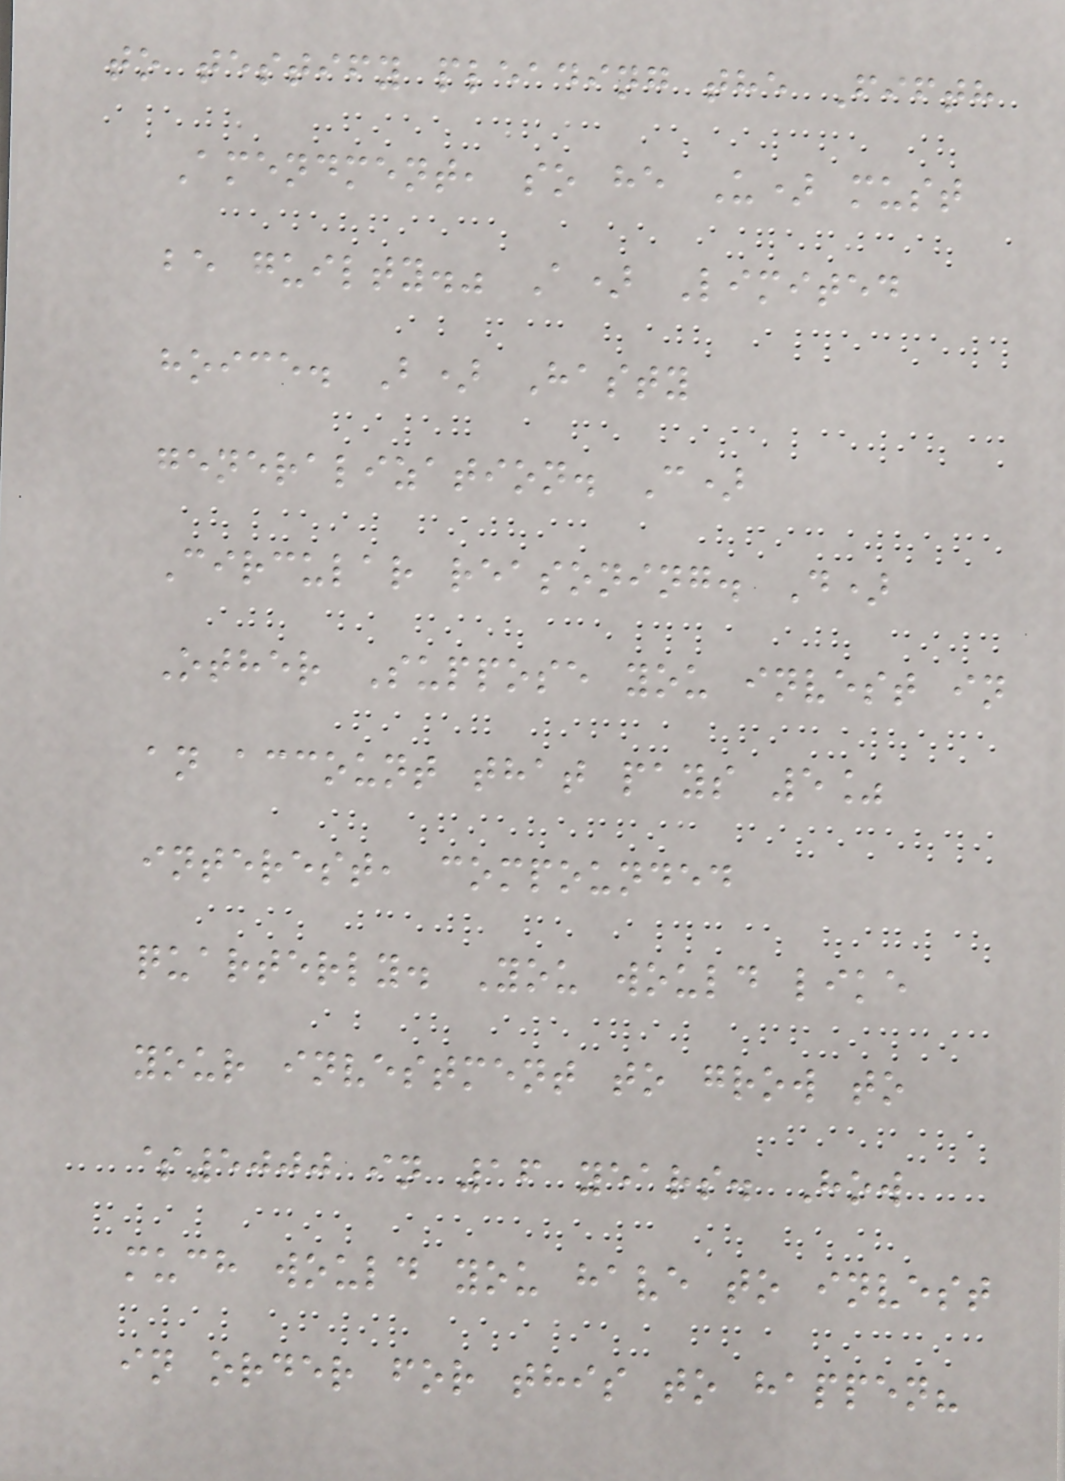to testify pleading the Fifth
Amendment, so he U) must
be guilty." A) Limited
hoice. B) Hasty
generalization. C)
Circular reasoning. D)
Other Suppose you invest in
an account that pays 5%
interest, compounded
quarterly. You would like
your investment to grow to
$5000 in 16 years. How
much would you have to invest
in order for this to happen?
